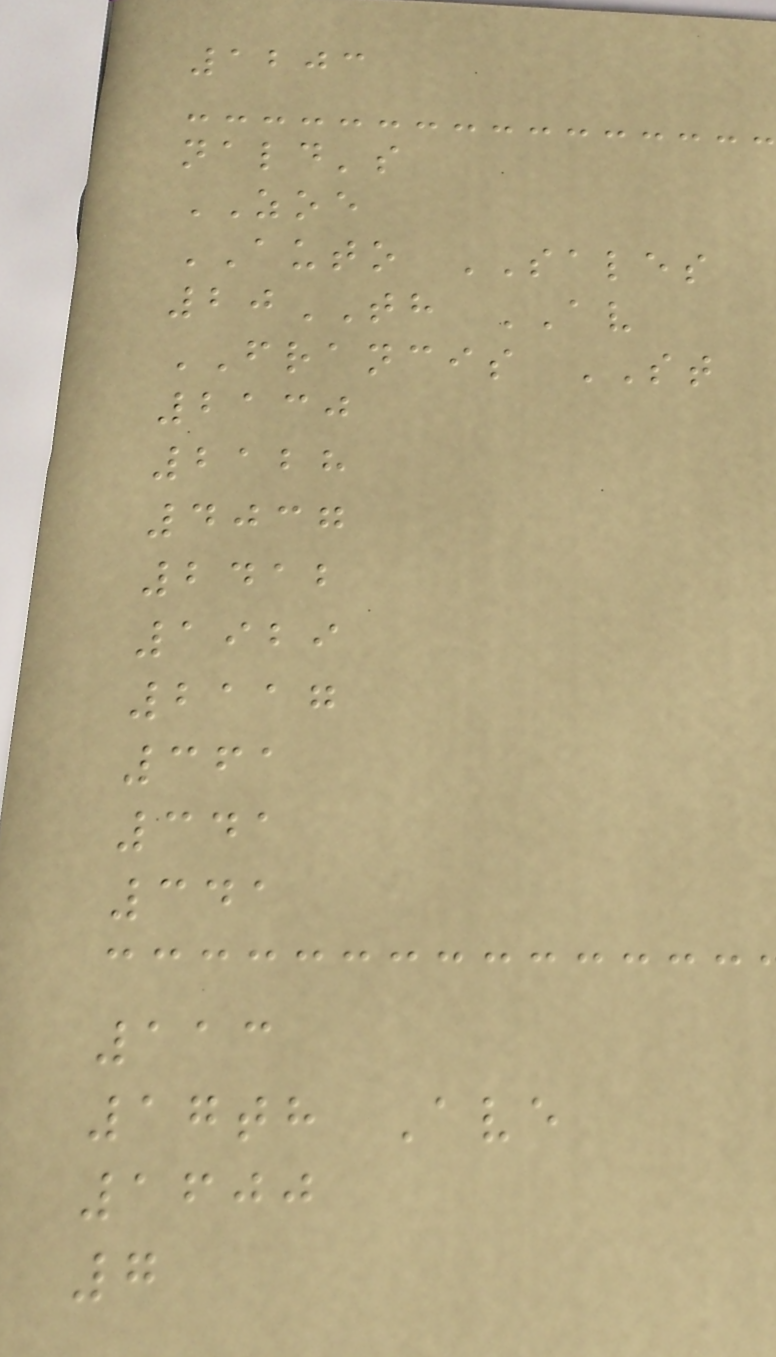1203
nald's
ZOE
AUTO SALES
20TH AV
FRANCIS ST
2130
2128
4037
2412
1929
2117
361
341
341
113
17th Ave
1600
7
